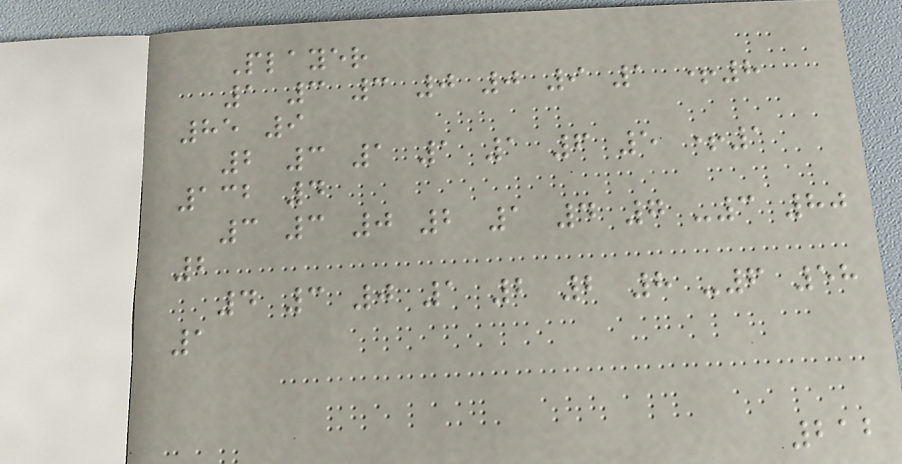Player
1 3 3 0 0 9 1 +8
85 9
2 3 1 1 1 6 5 +1
132 4
3 3 0 2 1 4 7 -3 80
2
4 3 0 1 2 2 8 -6 58
1
212
